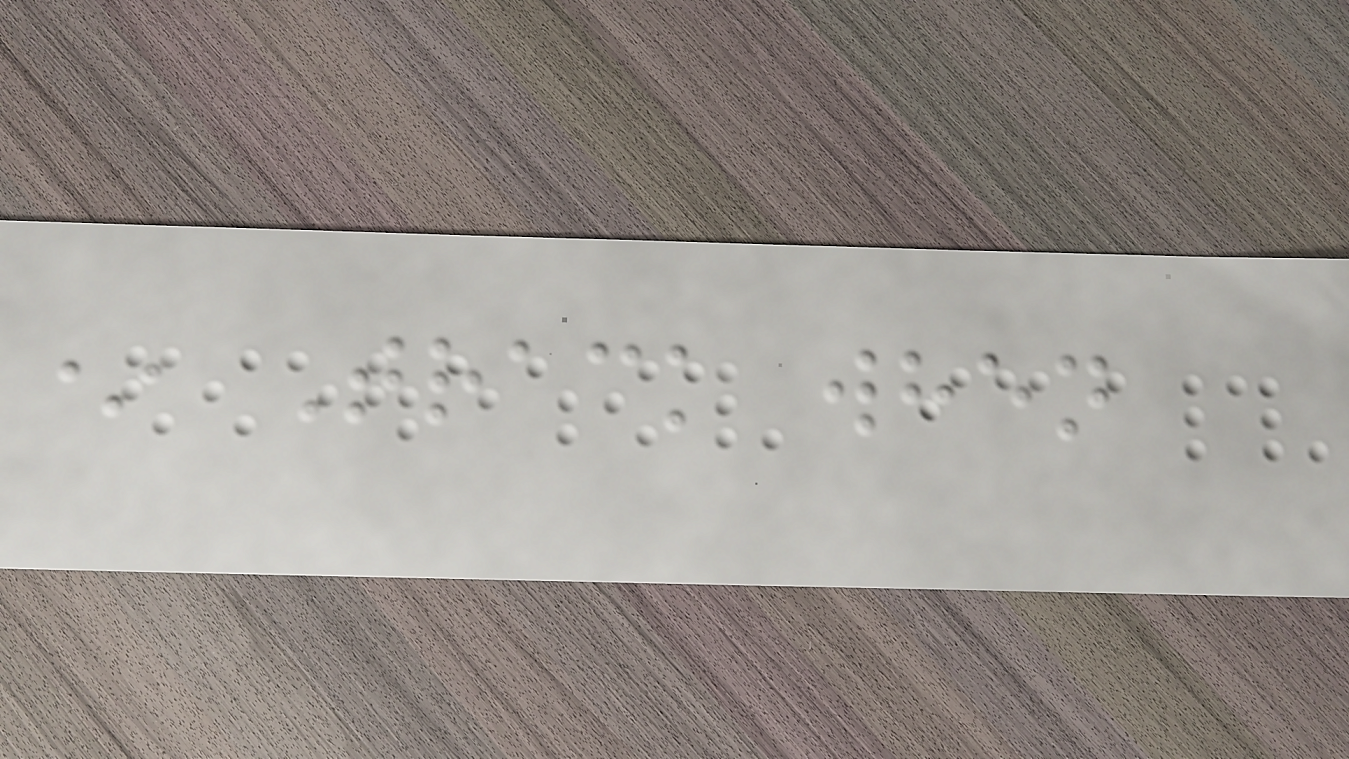* Track when
